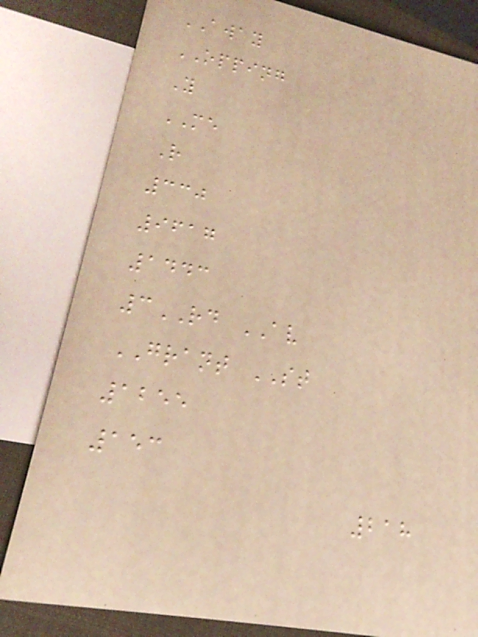AWAY
OPPING
Y
ME
R
330
9617
1443
3RD AV
GRANT ST
1255
153
218
